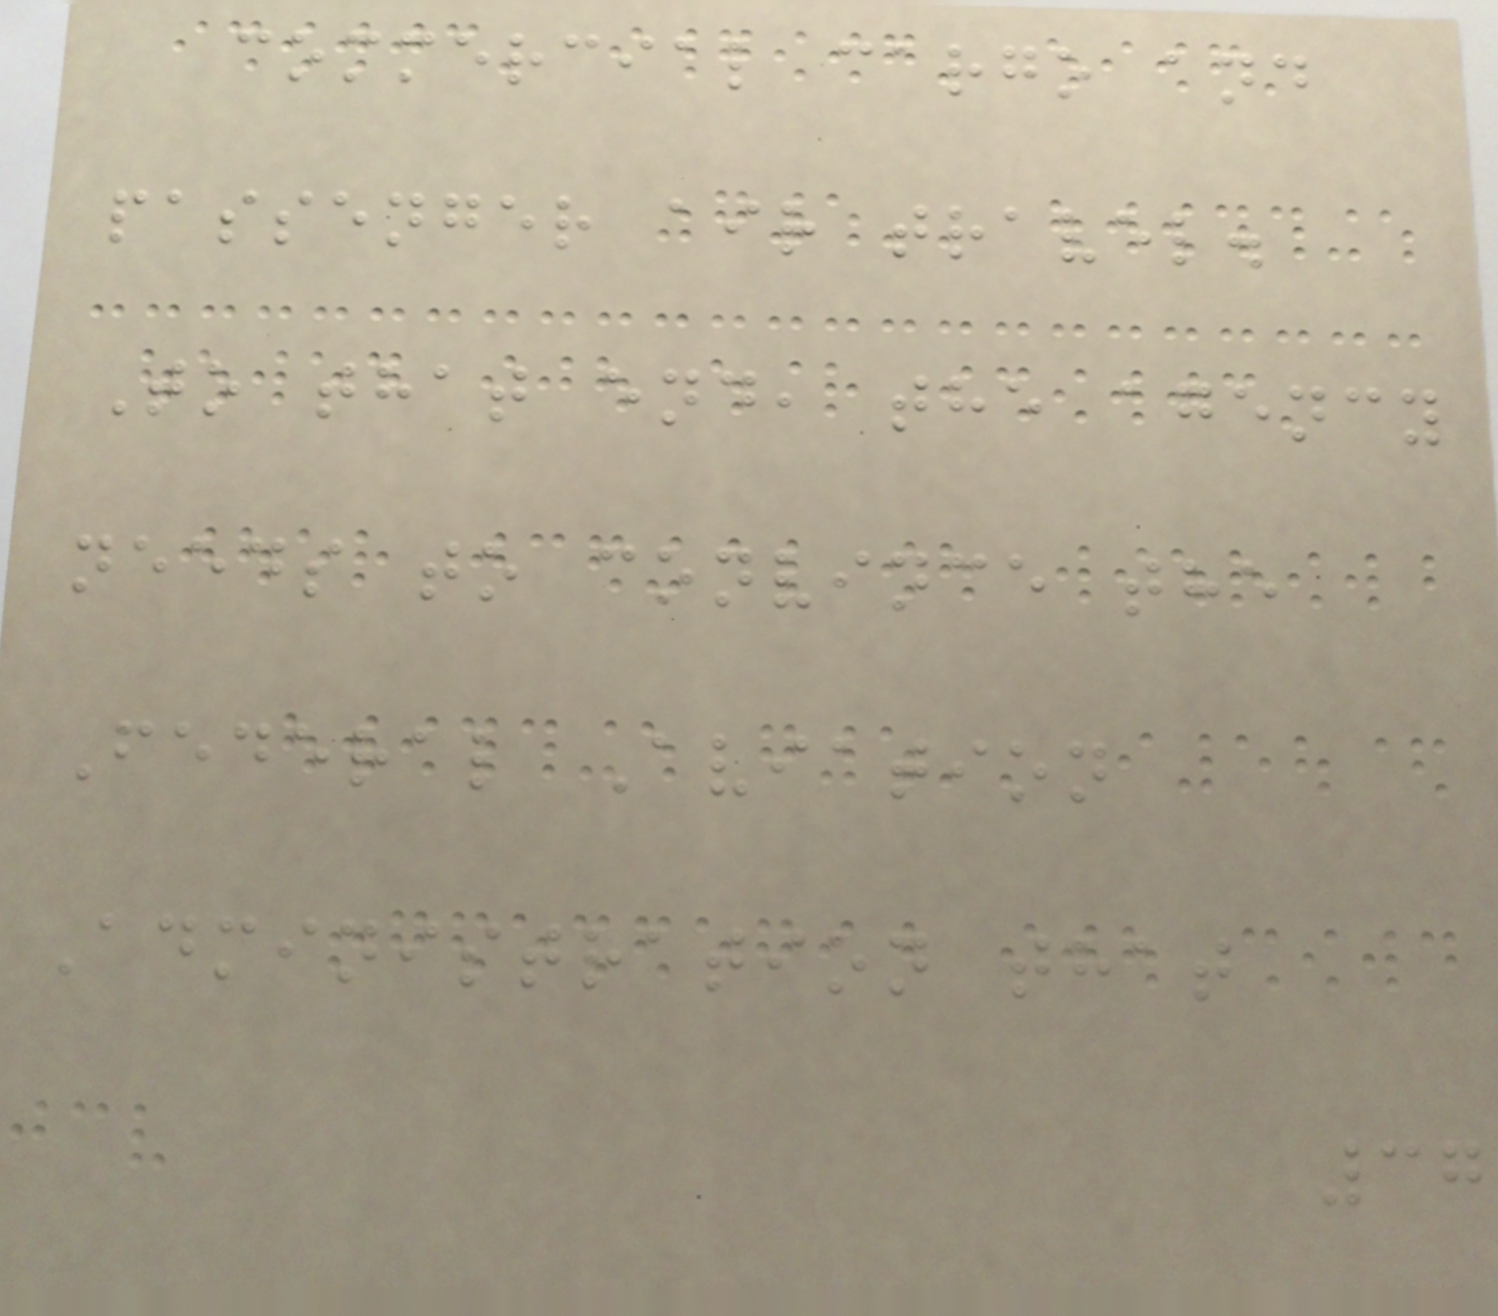commercial cargo and
passenger air travel.
To that end, the agency
needs to convince the
Federal Aviation
Administration that
37
